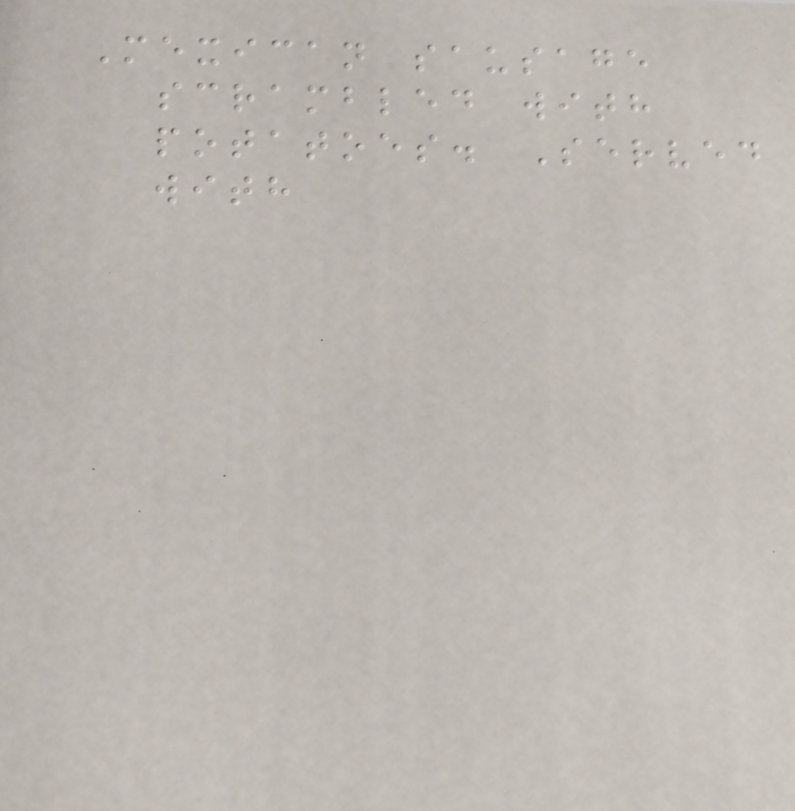Mexican sausage
scrambled with
potatoes. Served
with
